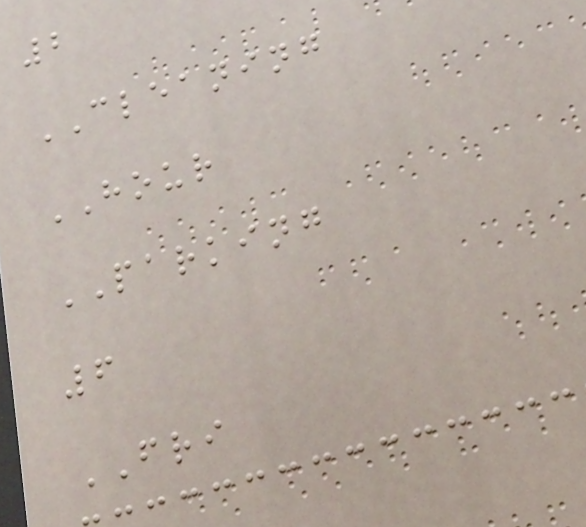2
CLEANING
HOUR
PARKING
6
FRI
